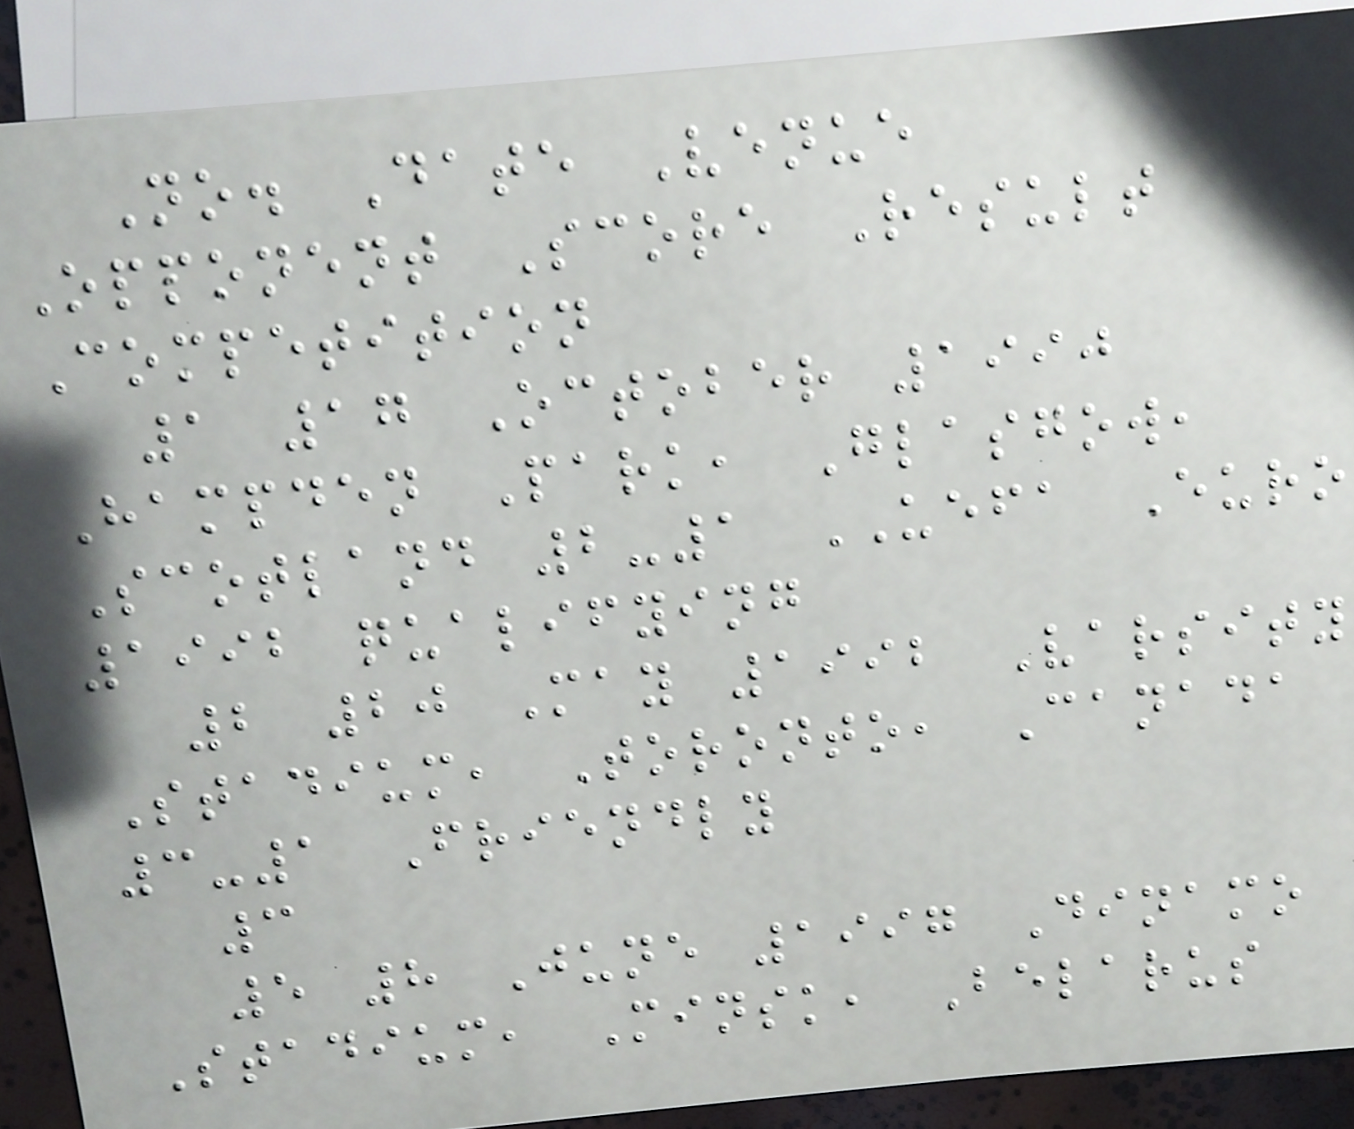No. Date Venue
Opponent Score Result
Competition
1 17 October 1990
Hampden Park, Glasgow,
Scotland 2-1 UEFA Euro
1992 qualifying
2 20 May 1992 Varsity
Stadium, Toronto, Canada
3-1 Friendly
3
5 8 June 1997 Dinamo
Stadium, Minsk, Belarus
